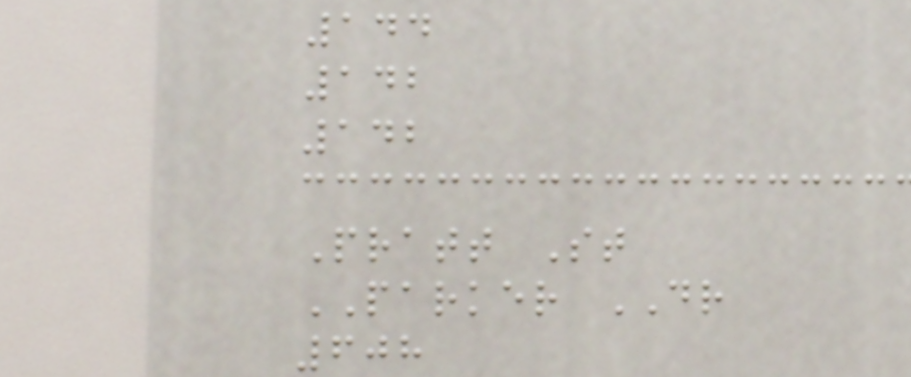144
142
142
Pratt St
PARKER DR
608
